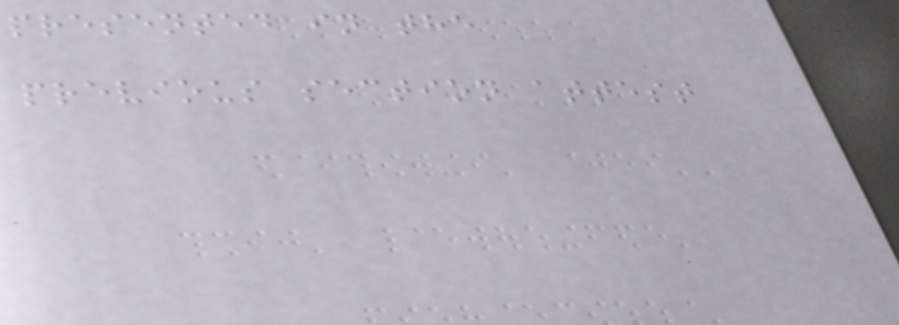presented in the
previous section attest
